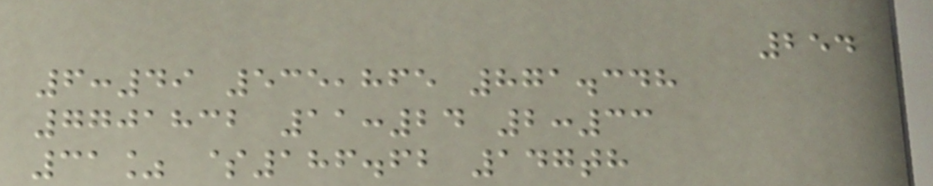254
6:49 535,865 871.348
7701832 11:24 2:33
31% $186.62 147th
